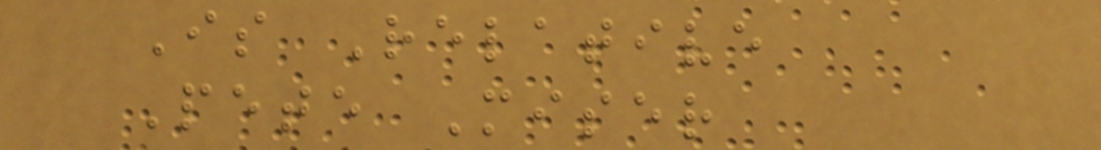Is Relative
Pete Miser
